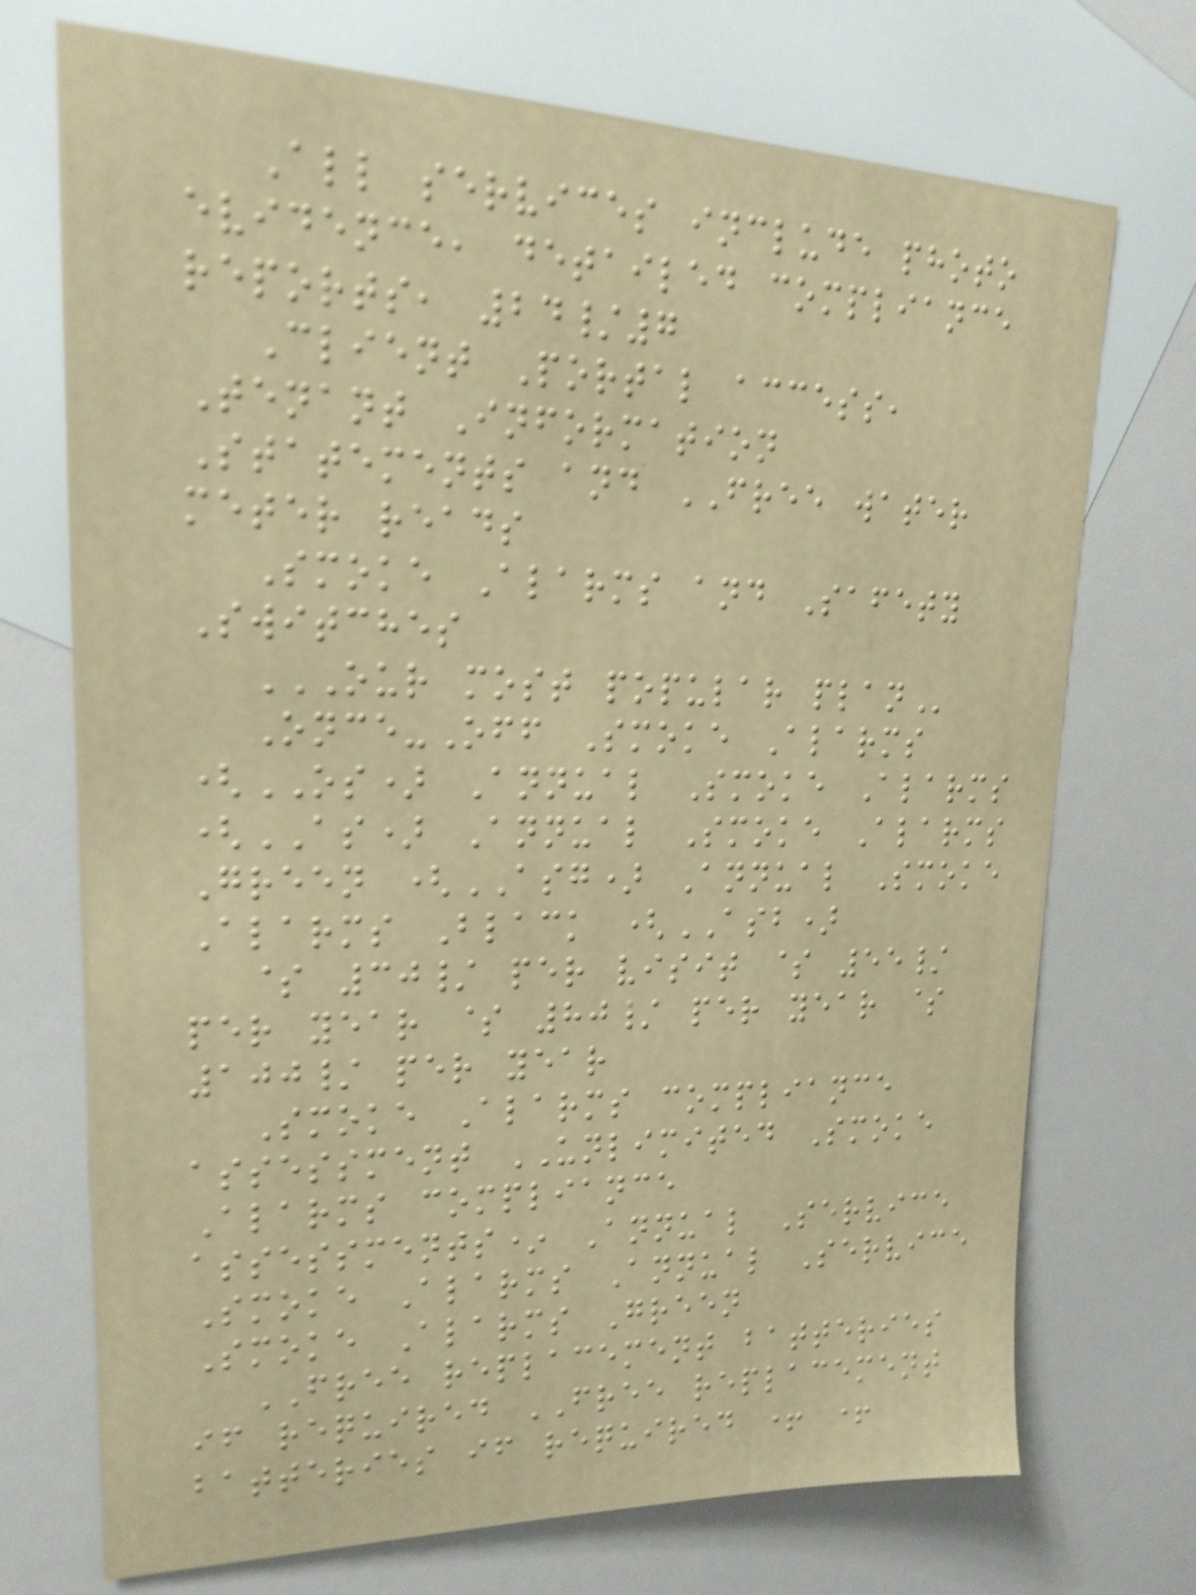All services include photo
evidence, detailed compliance
reports, 24/7
Client Portal access,
Tenant Information
Statements and FREE water
meter reads
Smoke Alarms and Safety
Switches
OUR MOST POPULAR PLAN
Once-Off Smoke Alarms
(OS) Annual Smoke Alarms
(AS) Annual Smoke Alarms
Green (ASG) Annual Smoke
Alarms Black (ASB)
$ 30/ per visit $ 55/
per year $ 80/ per year $
100/ per year
Smoke Alarms compliance
assessment UNLIMITED Smoke
Alarms compliance
assessments* Annual Service
Smoke Alarms Annual Service
Smoke Alarms Green
FREE replacement batteries
if required FREE replacement
batteries if required + +
